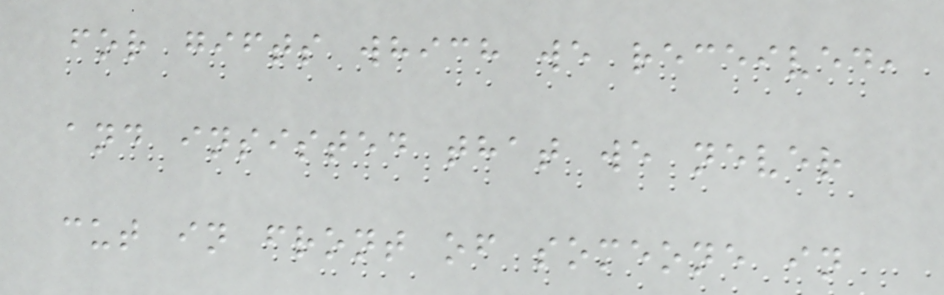for gifts which we received,
and insisted that we never
cut in front of someone in
